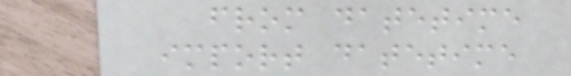from datetime
import datetime
